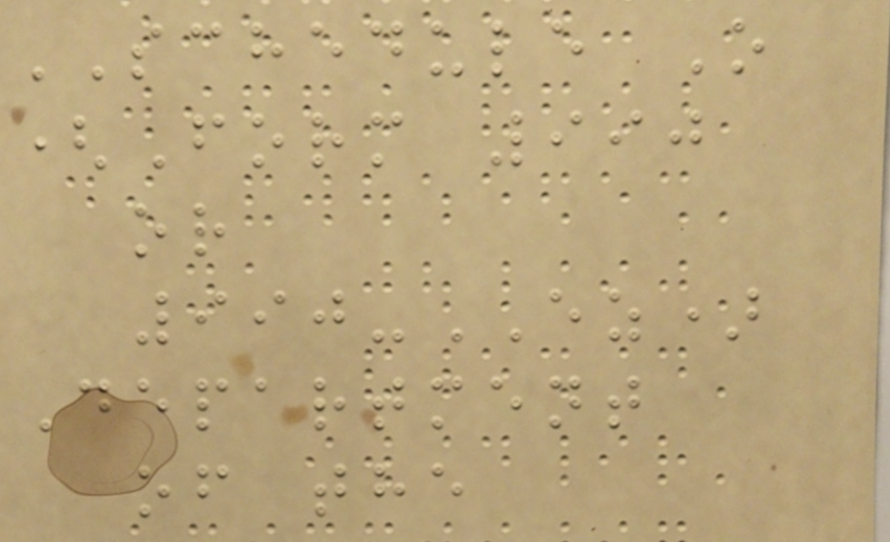SCHEDULE O
(Form 990
or
990-EZ)
Department
of the
